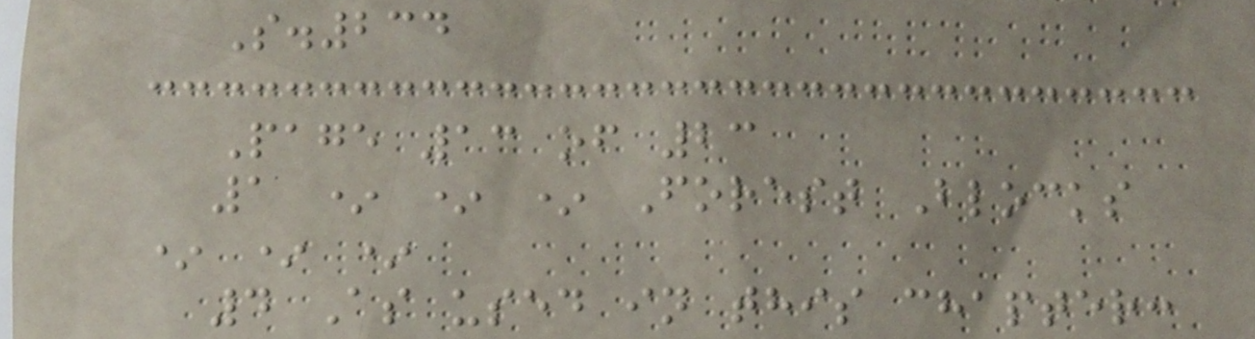S.234
Page 13 of 23
1 * * * Forest Blocks
* * *
4 As used in this chapter:
